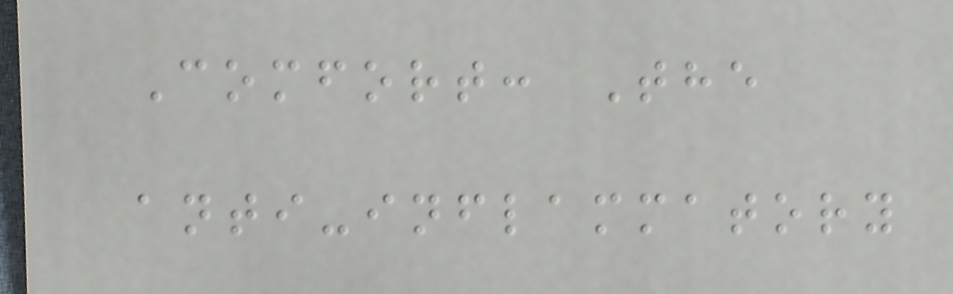Comfort: The
anti-inflammatory
